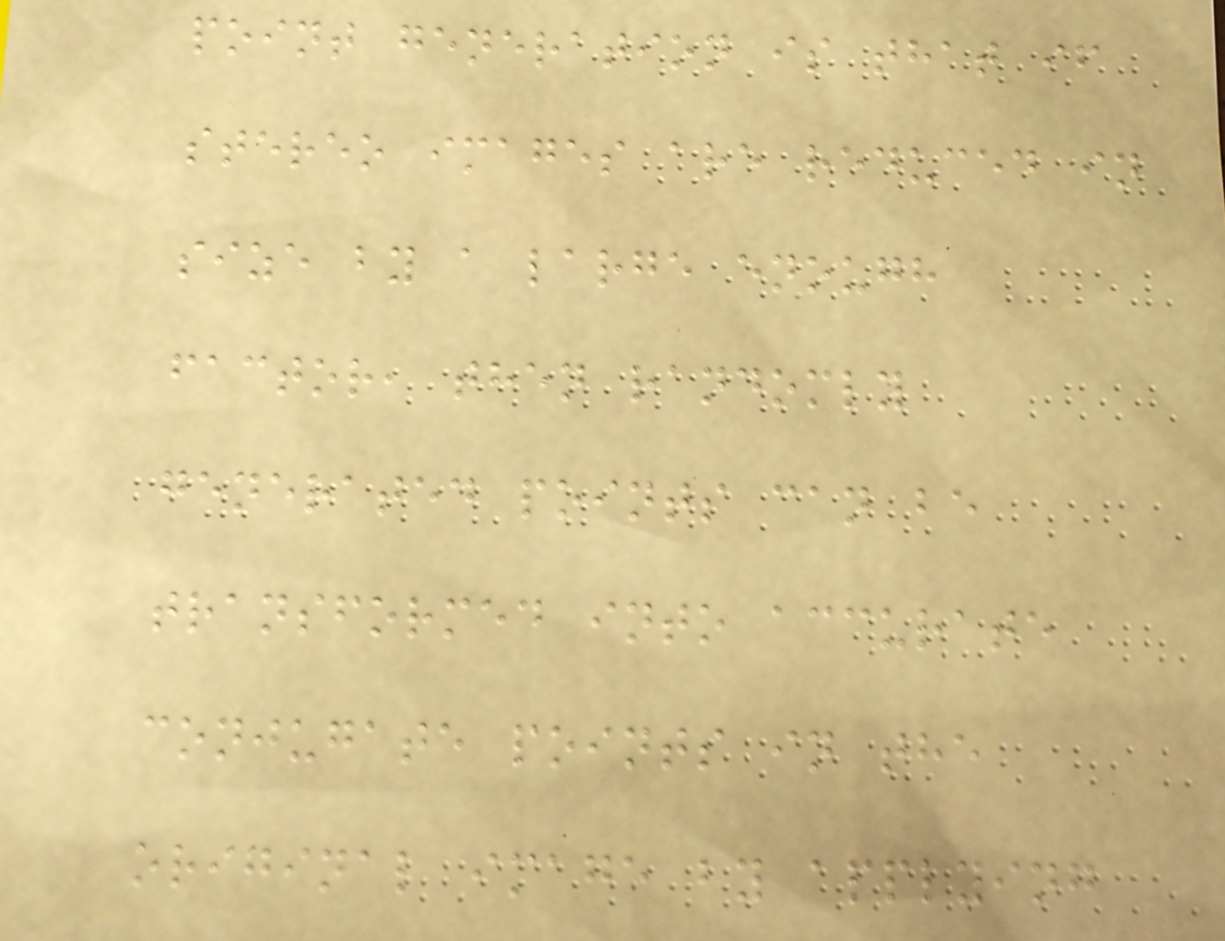point generation is that if
stereo images are reduced in
size by a large enough
factor, then randomly
generated points can be
transformed into accurate
conjugate points in the
original image by applying
